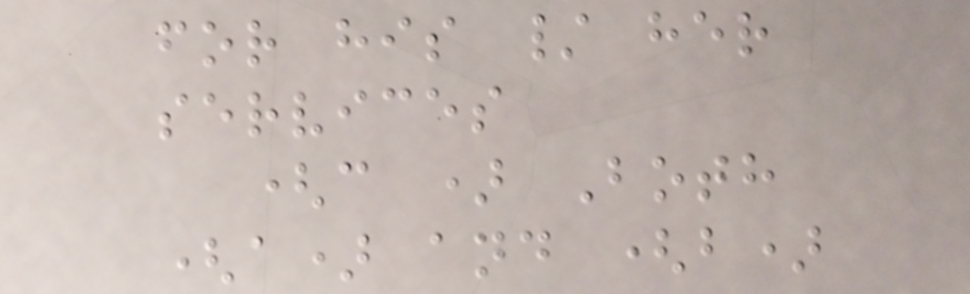for his / her
services
(c ) Both
(a) and (b)
